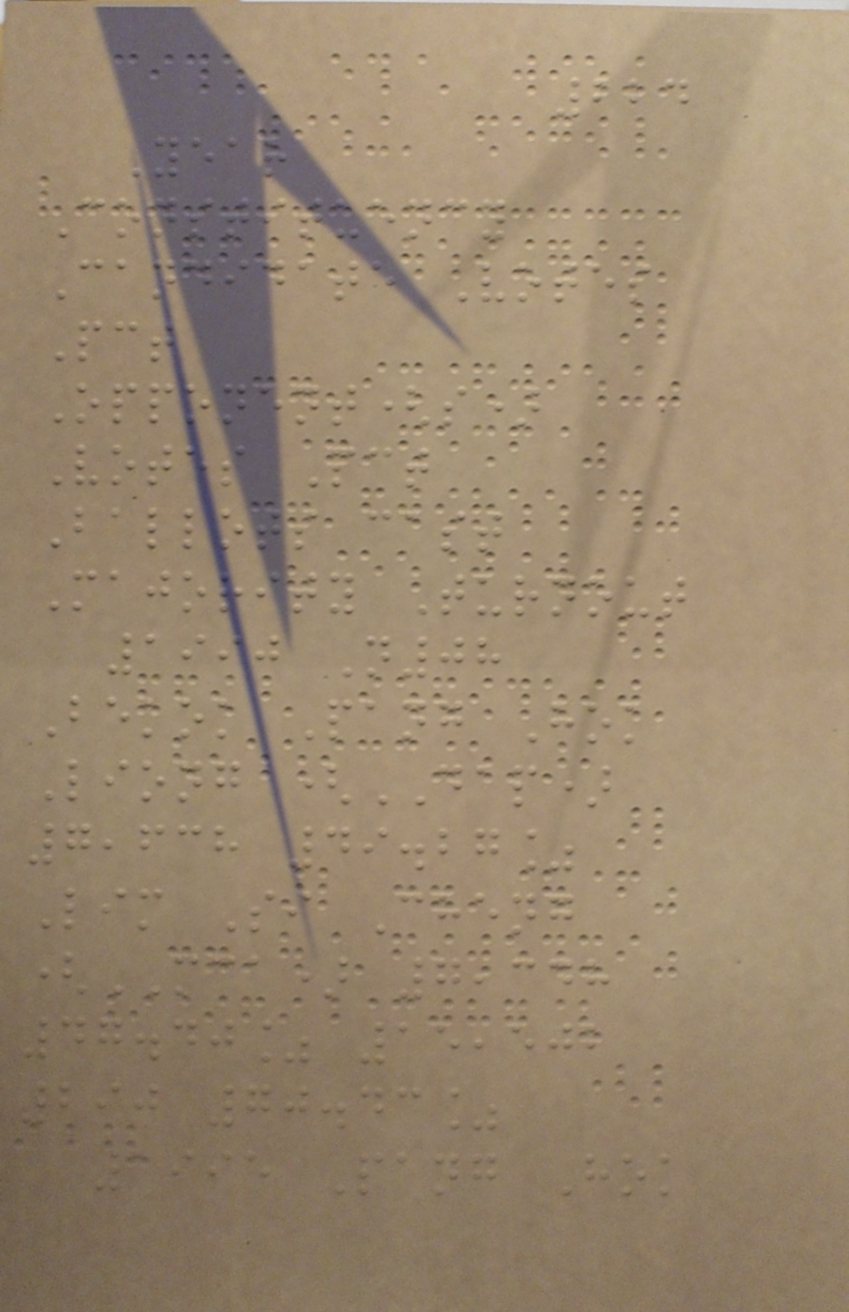224
Year
Constituency
Candidate Votes
Pct
Opponent(s)
Votes Pct
Ballots cast
Majority Turnout
1990 N08
Bekok Pang Hok
Liong (DAP)
7,638 49.27%
Lim Si Cheng
(MCA) 7,348
47.40% 15,502
290 70.43%
1995 Pang Hok
